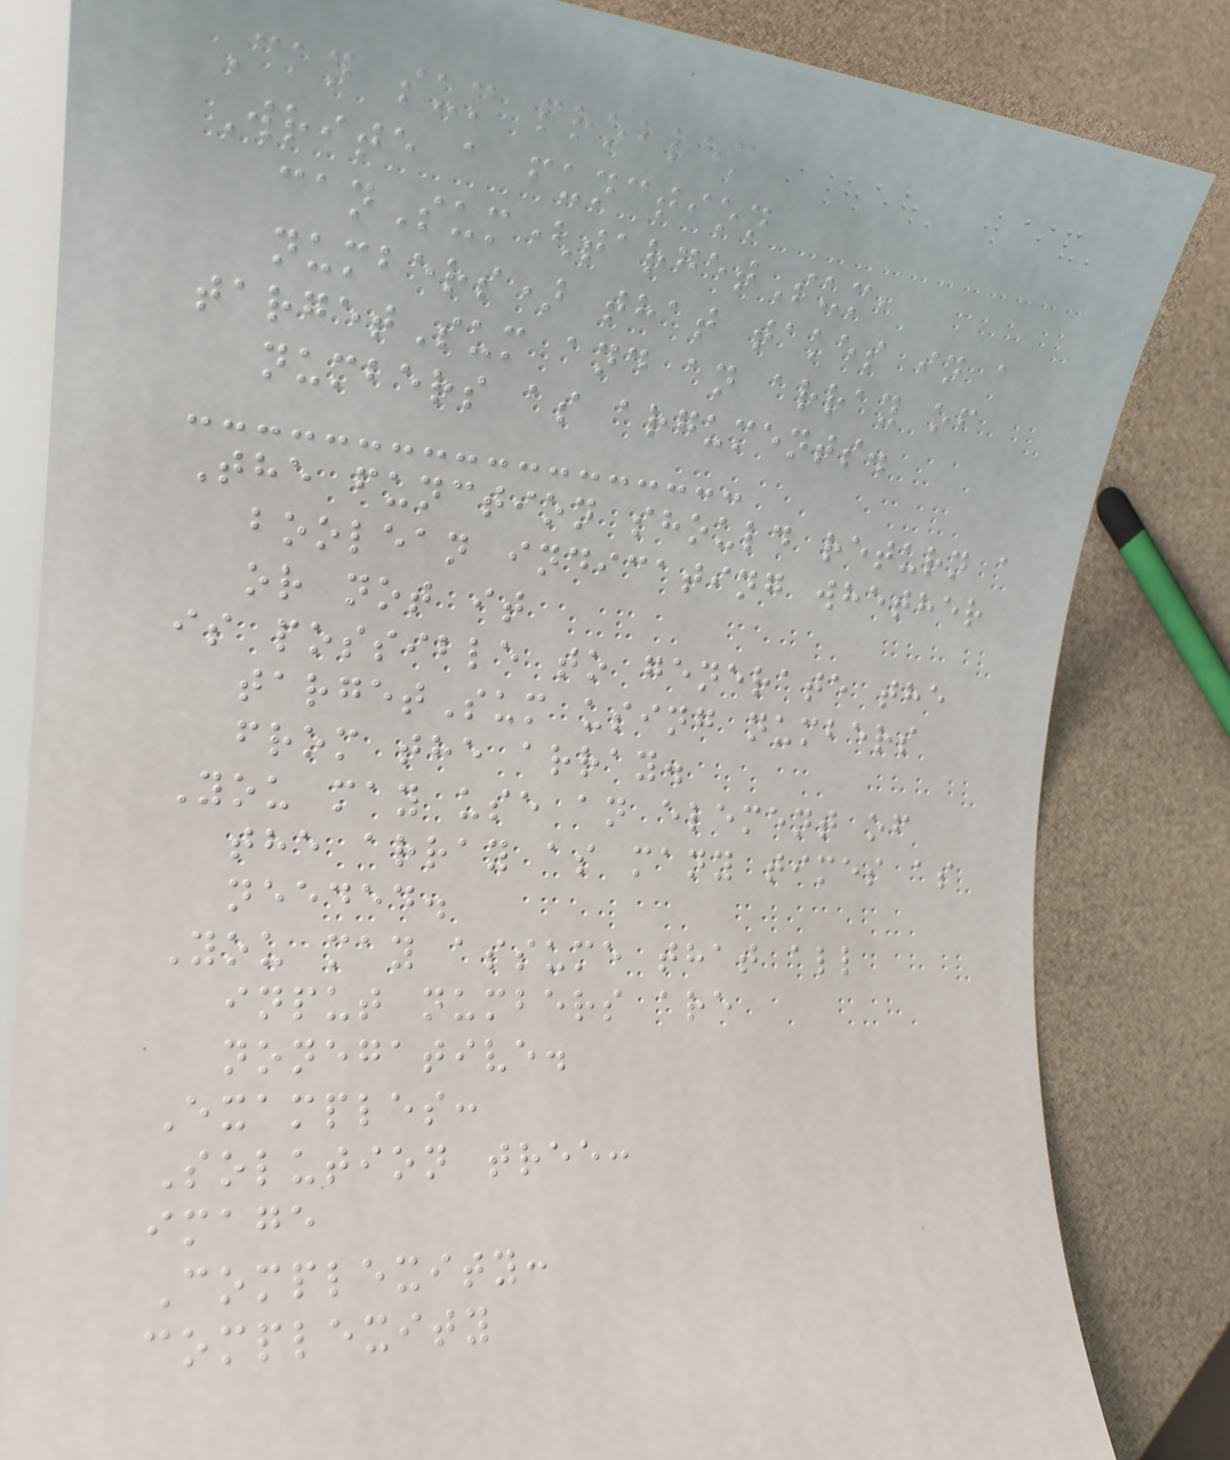Can sum problem
Write a function
canSum(targetSum,
numbers) that takes in a
targetSum and an array of
numbers as arguments.
The function should return a
boolean indicating whether
or not it
is possible to generate the
targetSum using numbers
from the array.
You may use an element of
the array as many times as
needed.
You may assume that all
input numbers are
nonegative.
Examples:
Solution tree:
image
Complexity:
complexity
